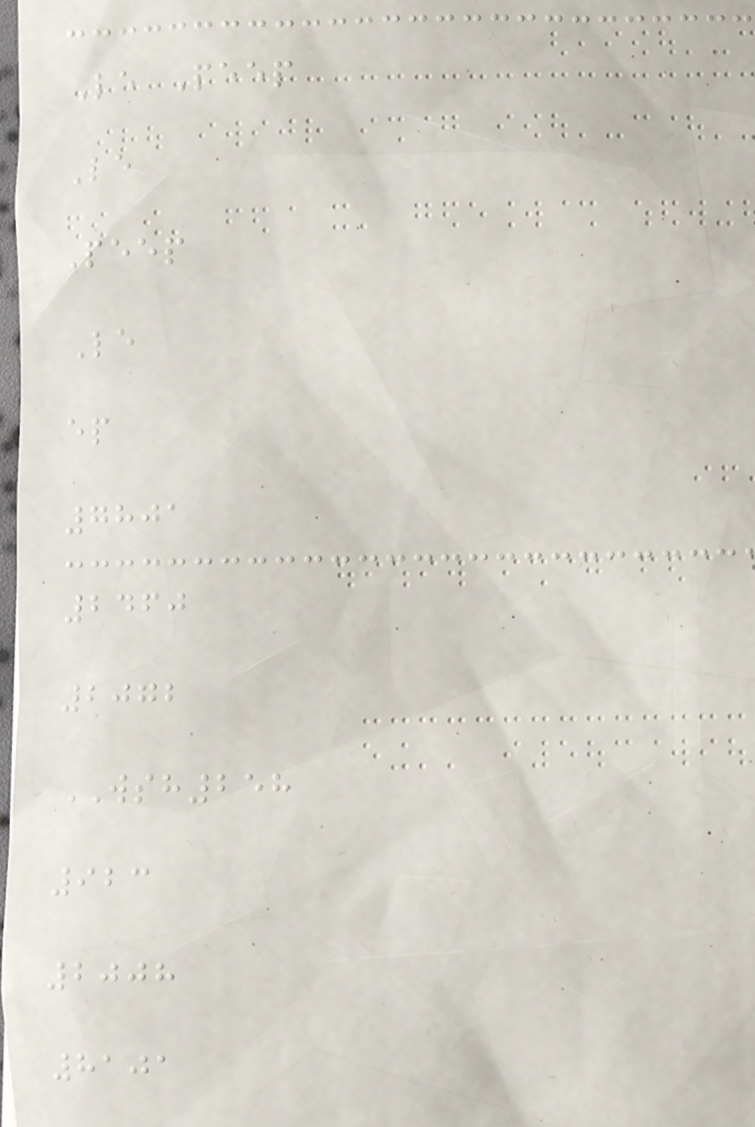Le Peep
Le
Peep
Le
ep
7801
2460
2072
WSH258
923
2008
8101
